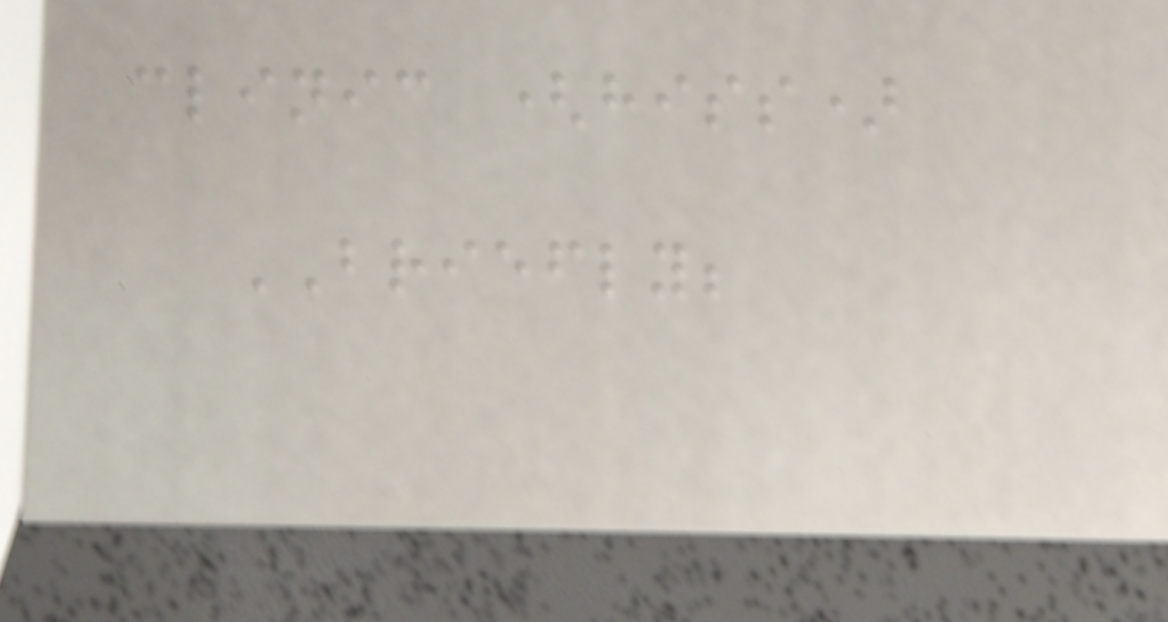clinic (hiss)
BRIEFLY;
